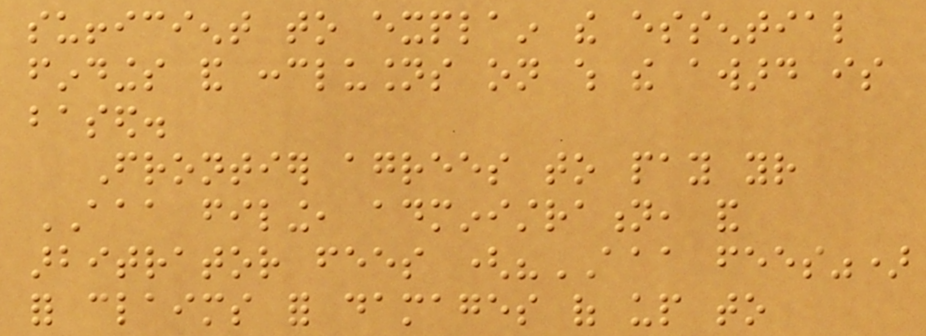sufficient to explain the essential
findings and conclusions on which the award is
based.
Frontier agrees to pay your
AAA filing, administration, and
arbitrator fees ("AAA fees")
for claims for damages of up to
